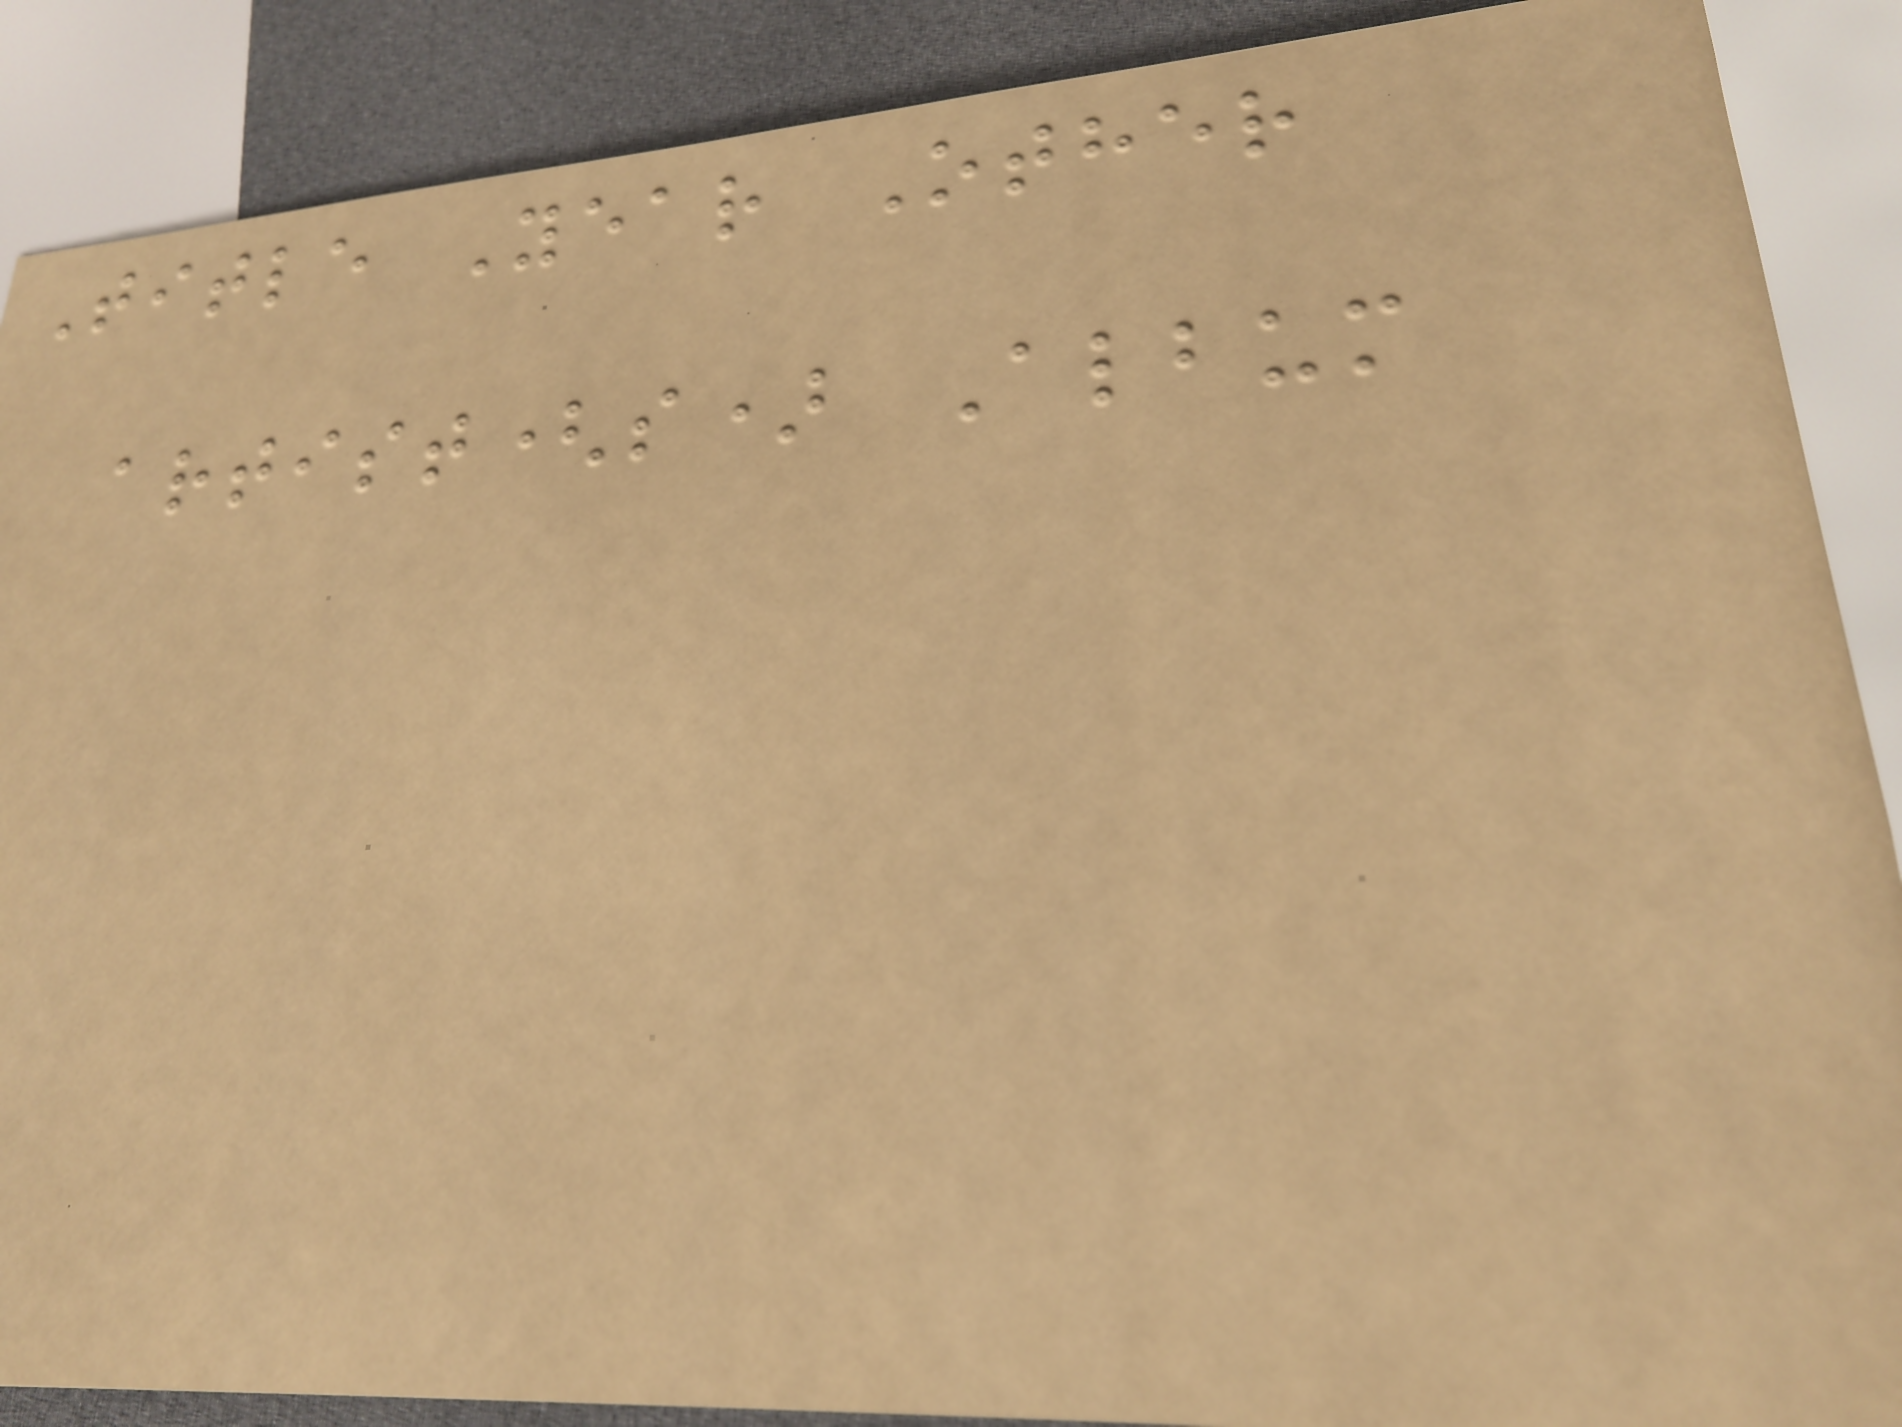Title Year Other
artist(s) Album
